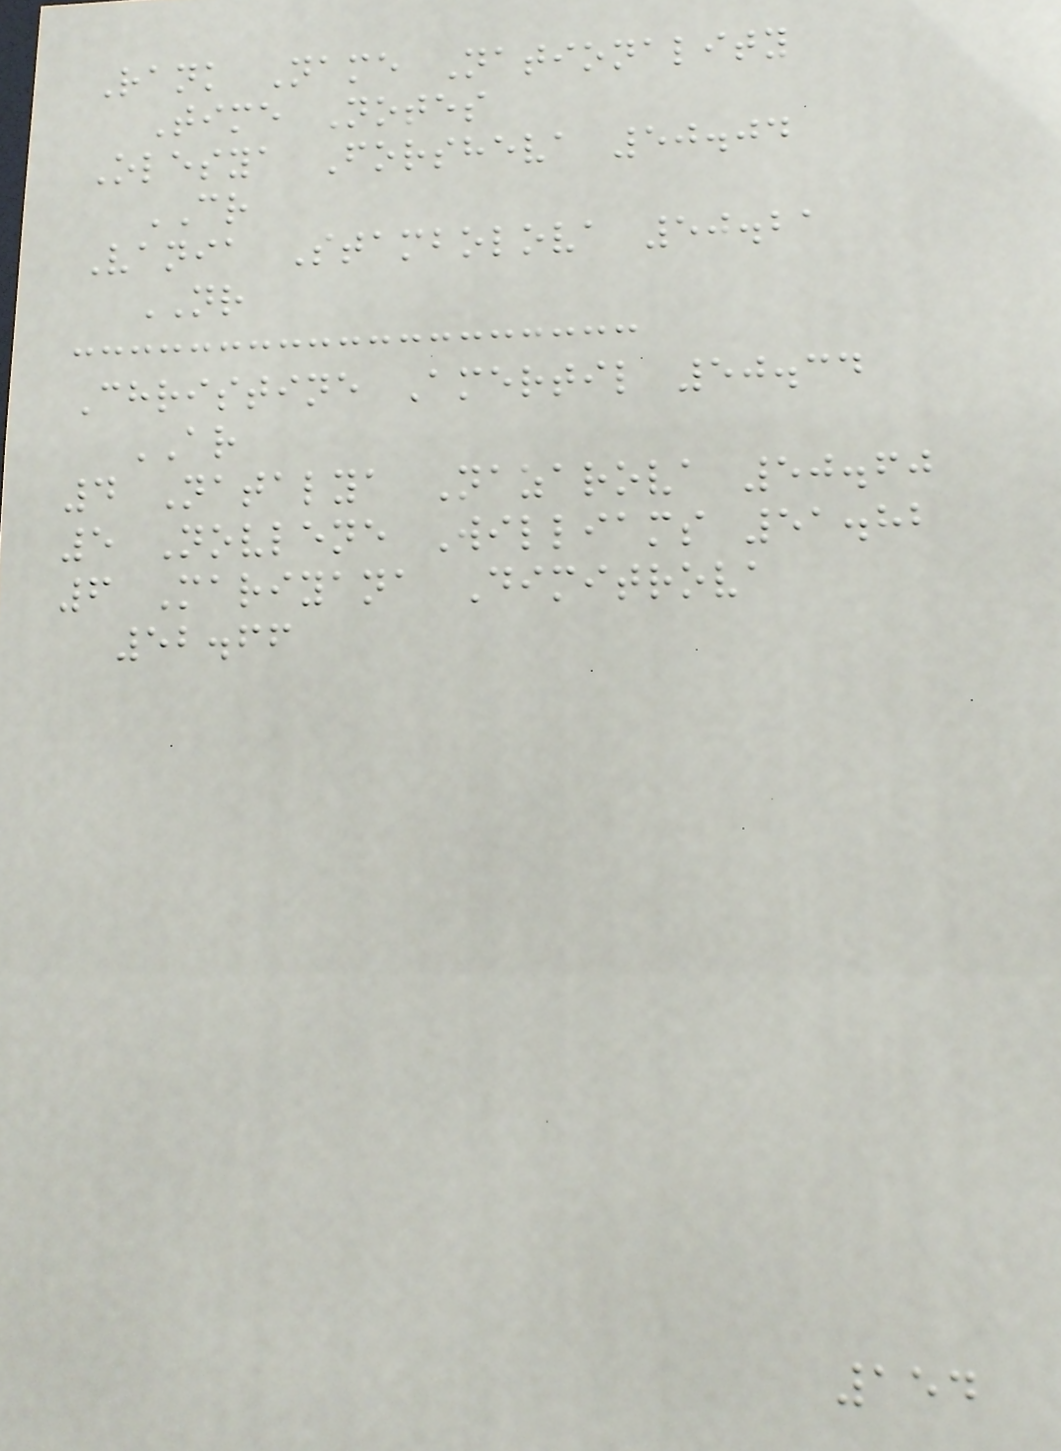Rank Name Nationality
Time Notes
Olesya Forsheva 50.04
CR
Vania Stambolova 50.21
NR
Christine Amertil 50.34
AR
4 Natalya Nazarova 50.60
5 Novlene Williams 51.82
6 Mariyana Dimitrova
52.66
154
